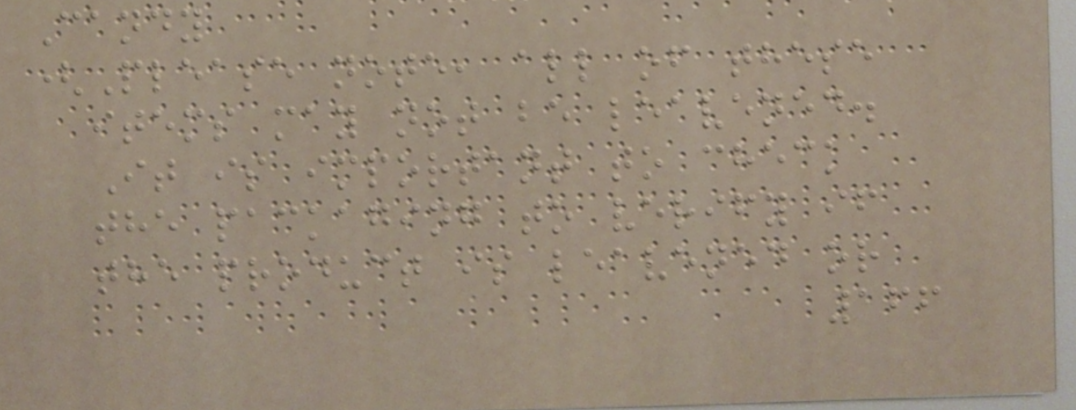Candy
(Please note, all of these
items may not be leavened.
It is important to check
the packaging to verify if
the product is leavened or
166
